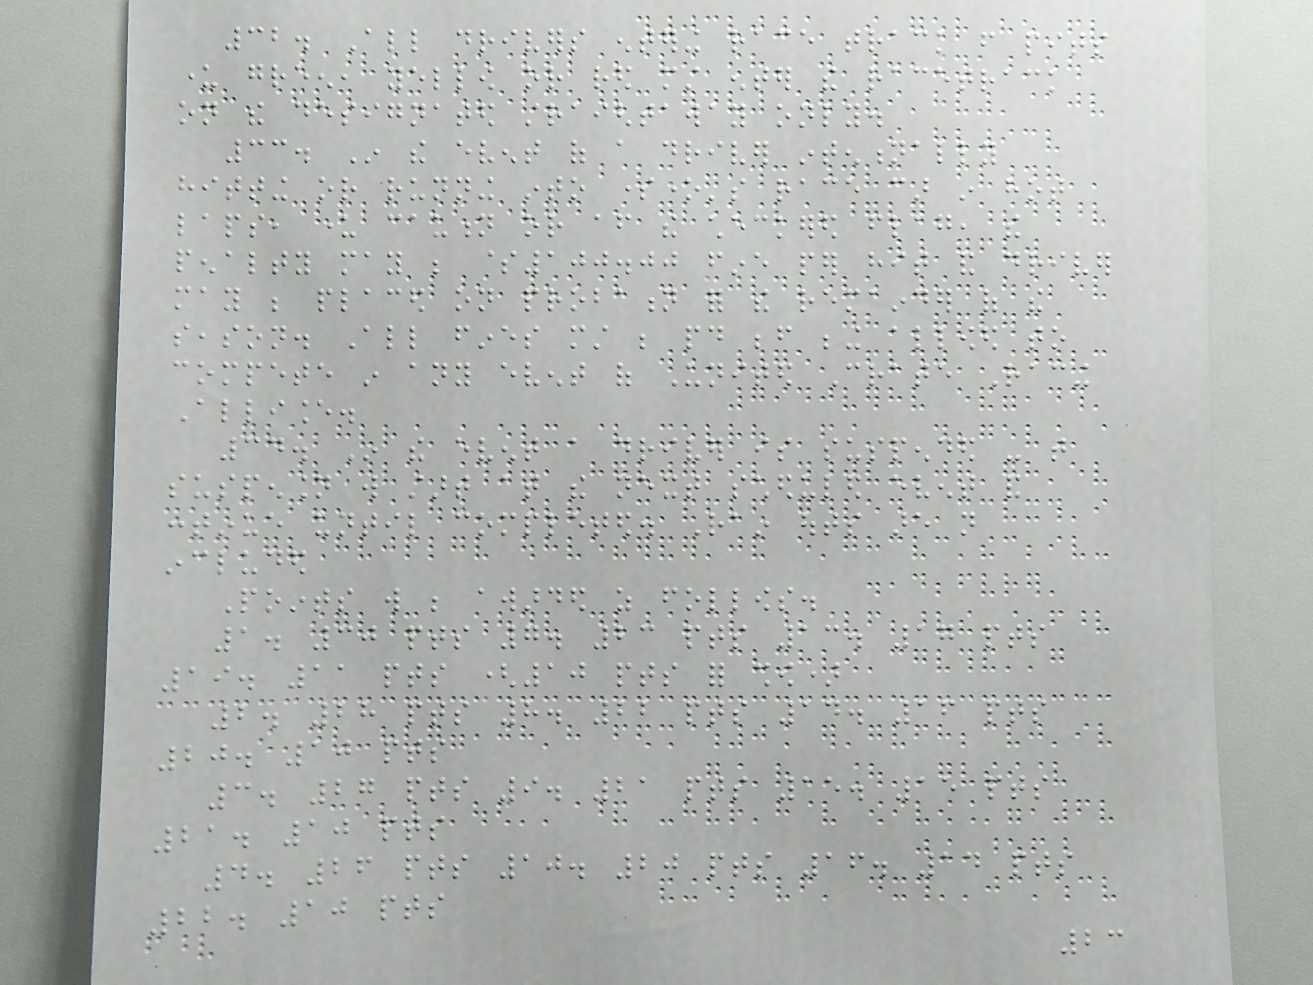32. All drivers entering race track from pits
under green, yellow or red must enter the racetrack
on the designated straightaway only.
33. In the event of a driver intentionally
hitting or running into someone's race car in hot
laps, under caution or after the checkered flag, the
penalty may be $100.00 fine per hit and driver
may be placed on probation for the remainder of the
season. All fines must be paid before being allowed to
compete in any event of United Crate Racing
Alliance.
34. In the event a driver is suspended - that
suspension will start at the next scheduled event and
continue until completed. Rain outs are not
included
Points will be awarded as follows.
1. 30 pts 7. 23 pts 13. 17 pts
19. 11 pts (10 pts for show)
2. 28 pts 8. 22 pts 14. 16 pts
20. 10 pts
3. 27 pts 9. 21 pts 15. 15 pts
21. 10 pts
4. 26 pts 10. 20 pts 16. 14 pts
22. 10 pts
23
